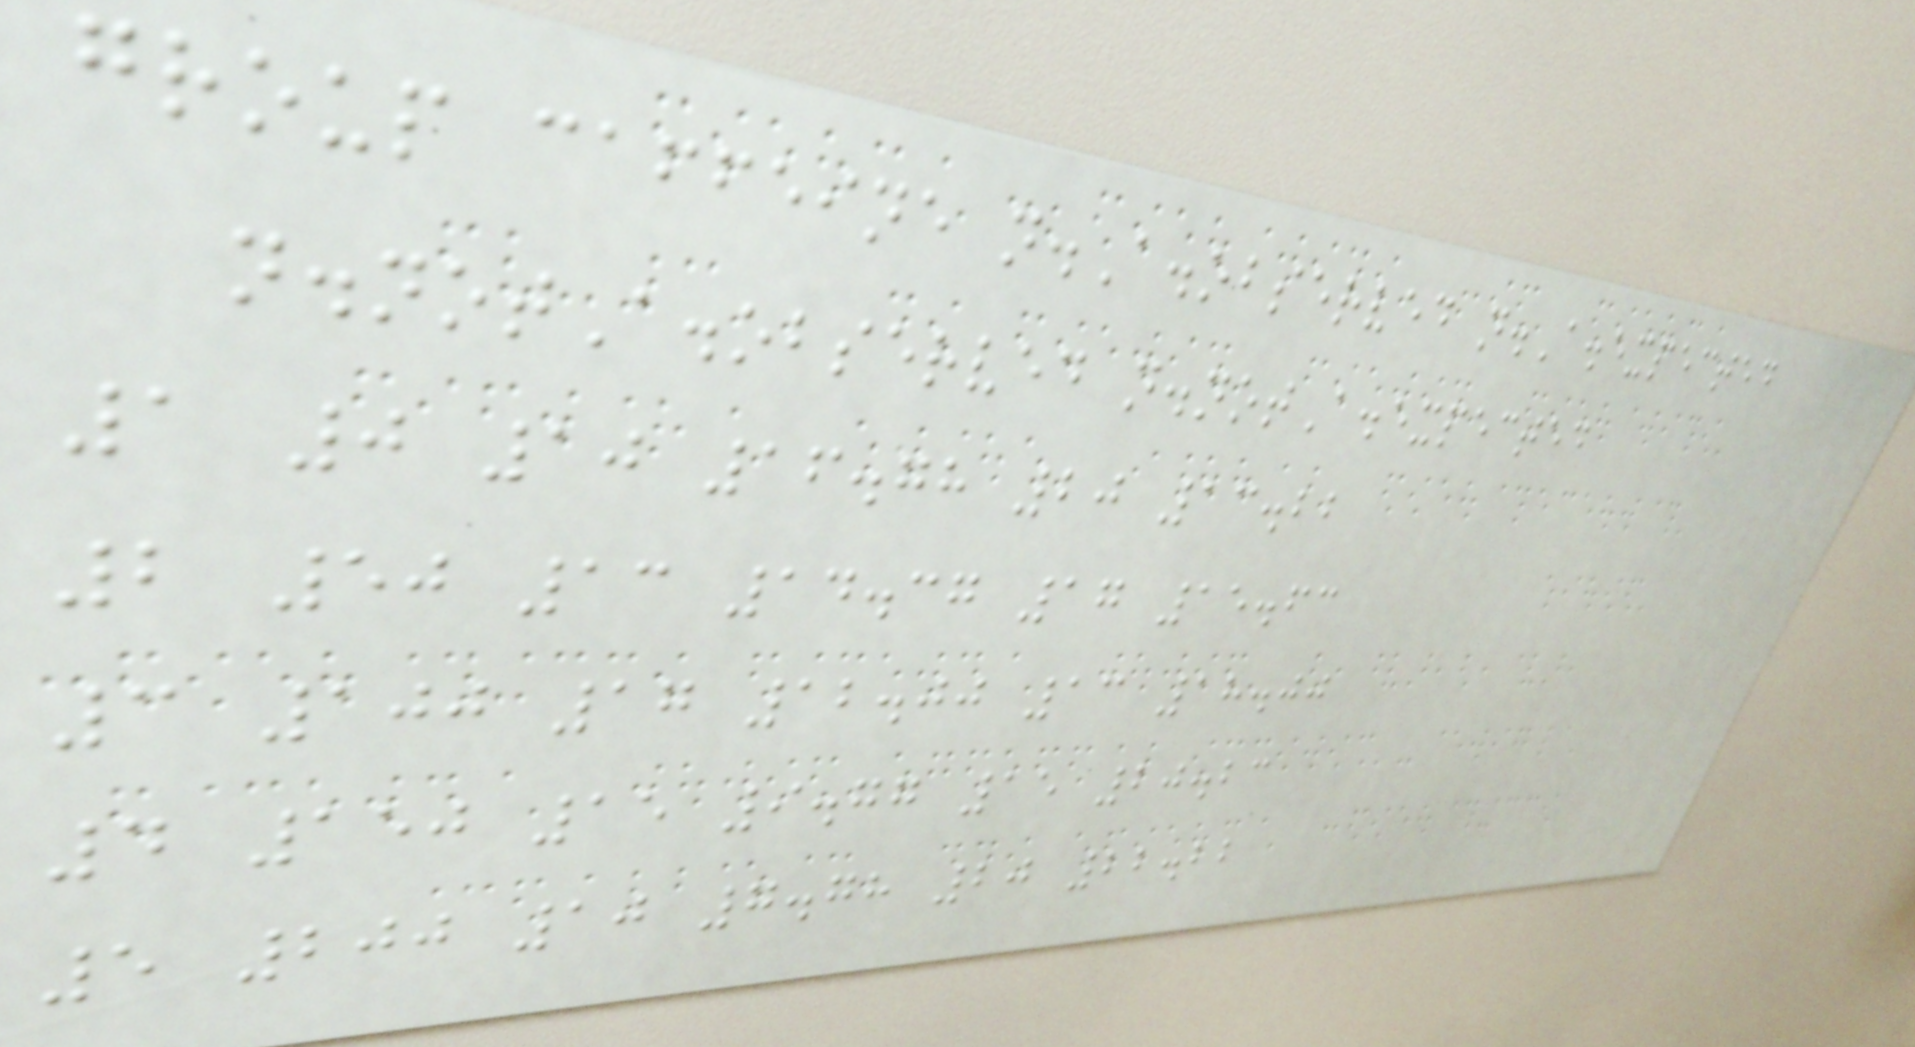group caffeine n.A.observed n.A.expected
n.notA.observed n.notA.expected
1 0 10 16.78 20 13.22
2 50 13 14.37 17 15.63
3 100 17 12.00 13 18.00
4 150 15 9.77 15 20.23
5 200 10 7.78 20 22.22
